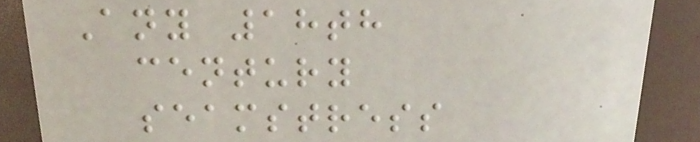Any 18th
century
seamstress
